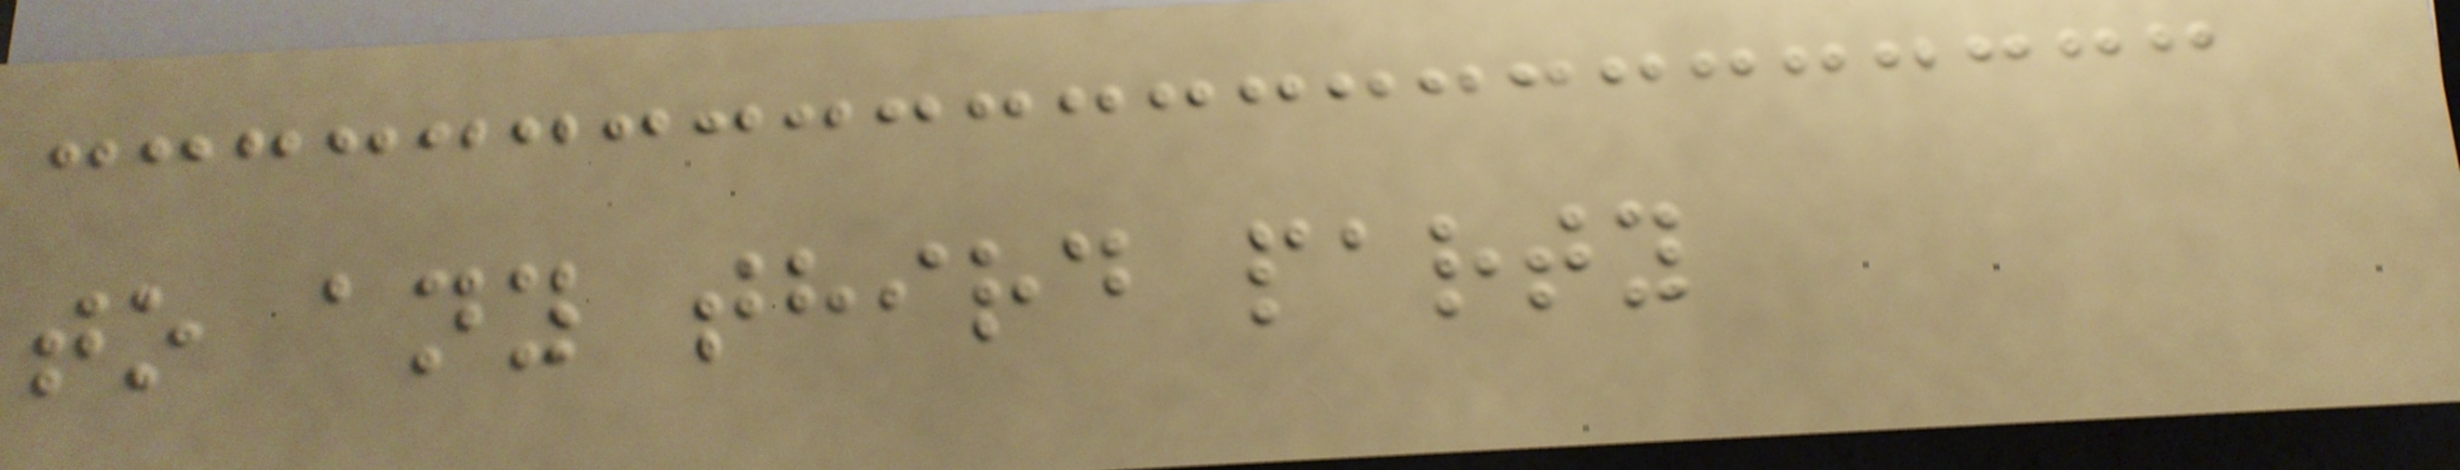to any third party
